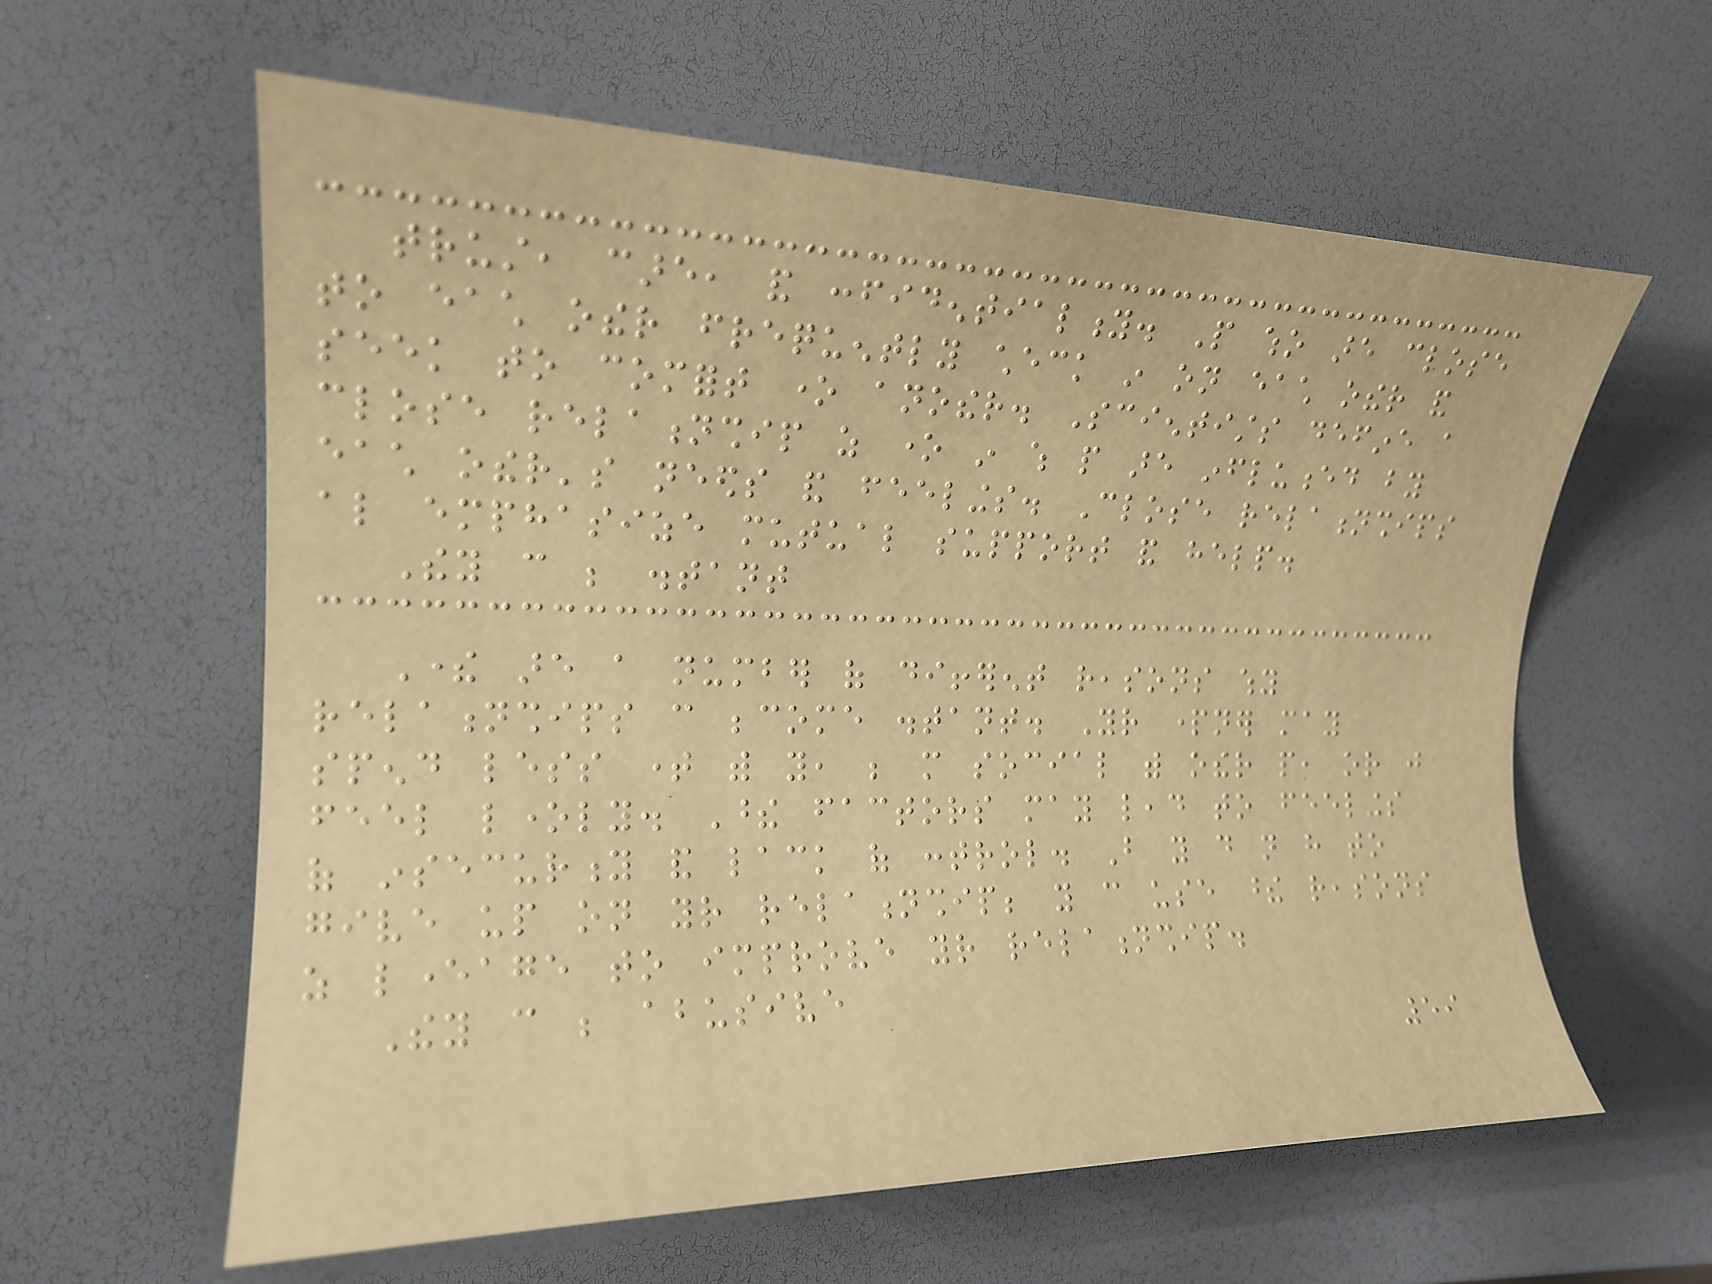trust, care, and confidentiality. People who are close
to each other frequently check in on each other and
seek to comfort one another. Scientists define a
close relationship as one in which people are influenced by
each other's needs and feelings. Close relationships
also emphasize mutual support and help.
They can be distant
There are a number of different reasons why
relationships can become distant. Your partner may
spend less time with you, be more social with other people, or just
feel lonely. These factors may lead to feelings
of insecurity and lack of control. But you do not have to
give up on your relationship; you can use these reasons
as leverage to improve your relationship.
They can be abusive
59
